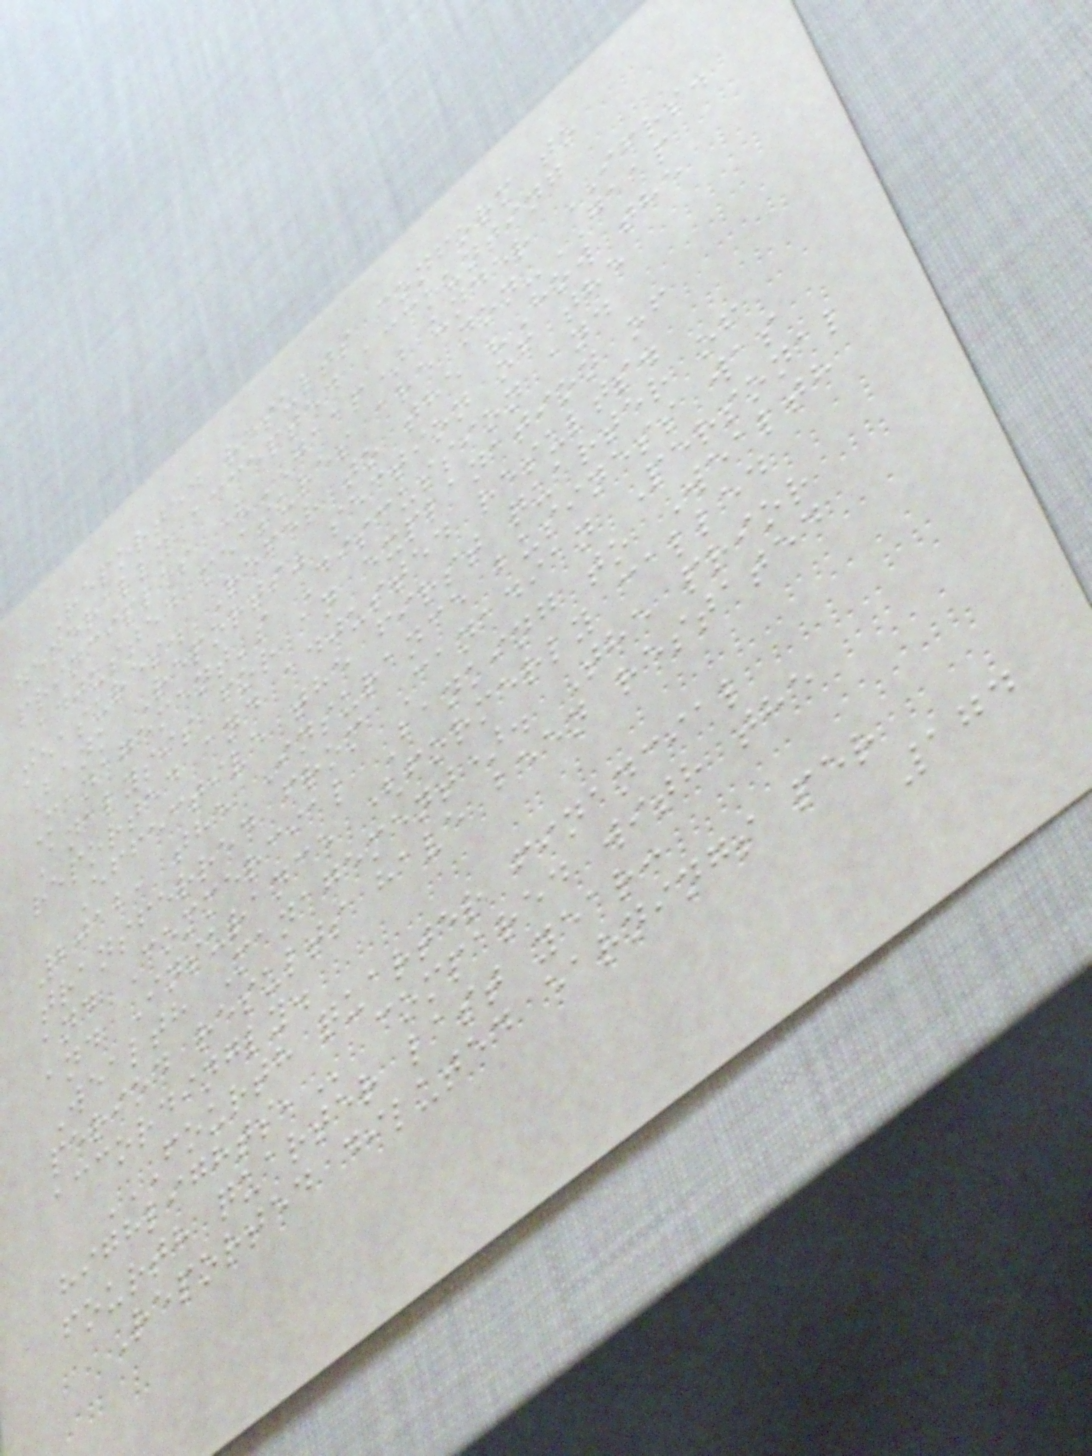Reported results conform to
generally accepted accounting
principles (GAAP) under IFRS.
Adjusted measures are non-GAAP
measures. Refer to the "How the
Bank Reports" section of the
Management's Discussion and
Analysis for an explanation of
reported and adjusted results.
Effective the first quarter of
2012, the Insurance business was
transferred from Canadian Personal
and Commercial Banking to Wealth
and Insurance (formerly called
Wealth Management). The prior
period results have been restated
accordingly.
FOURTH QUARTER FINANCIAL
HIGHLIGHTS, compared with the
fourth quarter last year:
Reported diluted earnings per
174
